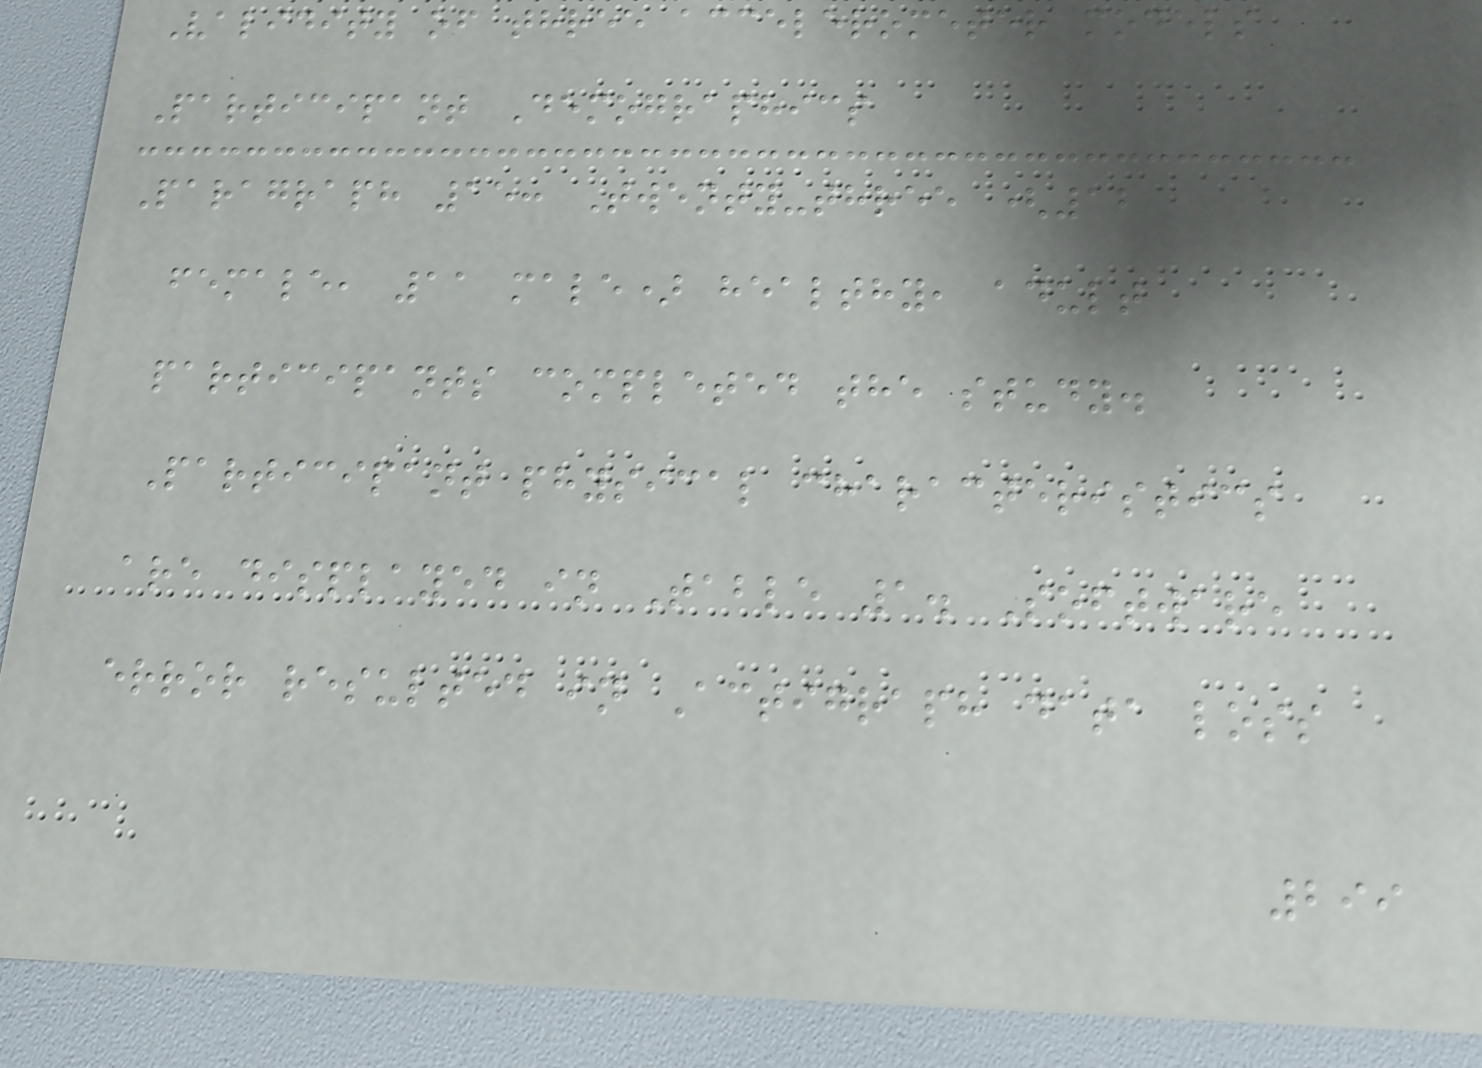Validity of three accelerometer models
Participant Demographics
Paragraph 15: Twenty-three (12
female, 11 male) healthy, adult
participants completed the study.
Participant physical characteristics
are displayed in Table 1. Software
error resulted in Actigraph data loss
299
